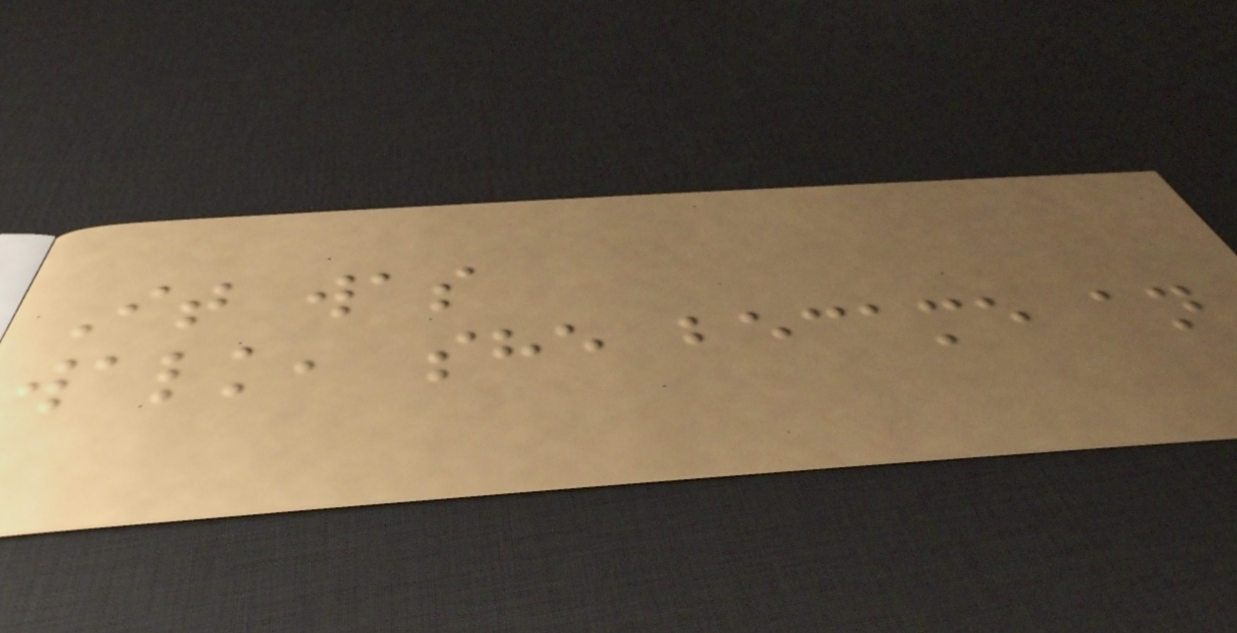It was
walk, she became an
